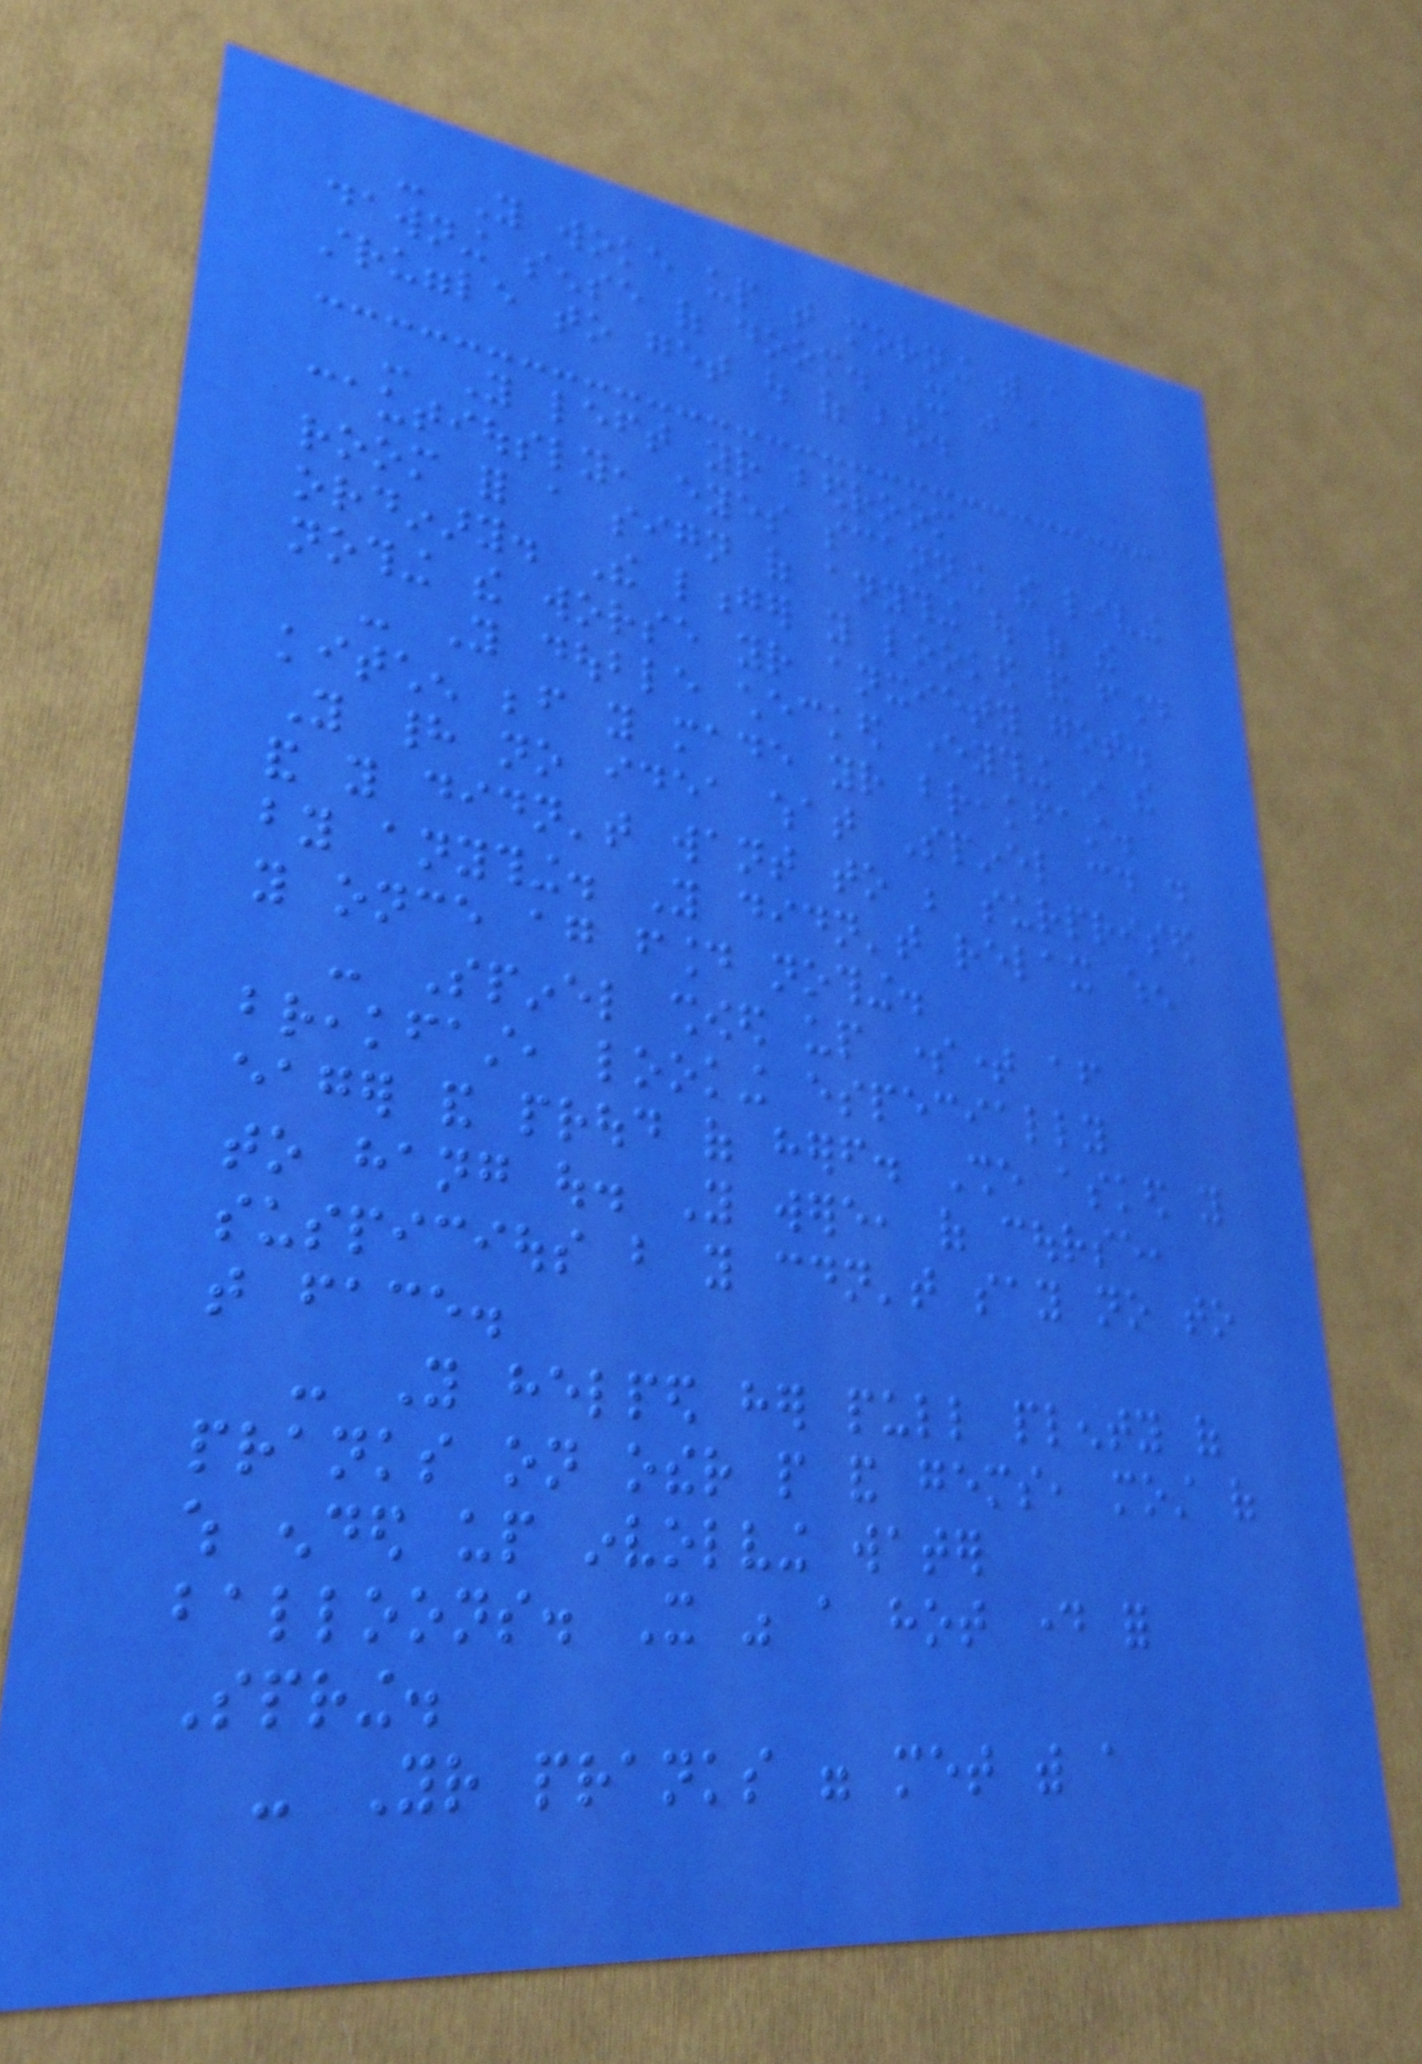- You woke up that morning with a
dawning sense of doom. It was a
struggle to get out of bed.
- You left your bedroom
cautiously, eyes scanning the living
room for a sign of anything out of the
ordinary. The longer you looked and found
nothing the worse your anxiety got.
- You double checked everything in the
kitchen before you made your breakfast.
You had no idea what Spinel could do
and you didn't want to be surprised
by anything. You didn't relax when
you once again found nothing.
- Spinel showed up sometime after
breakfast, looking especially
eager and proud of herself. She asked you
to hang out. You were, of course,
suspicious but you couldn't say no to
that face.
- You helped her pull plenty of
pranks on other people and gems, most of
which ended up involving water
balloons. It was a hot day for
Spring.
- Your pranks were met with a
